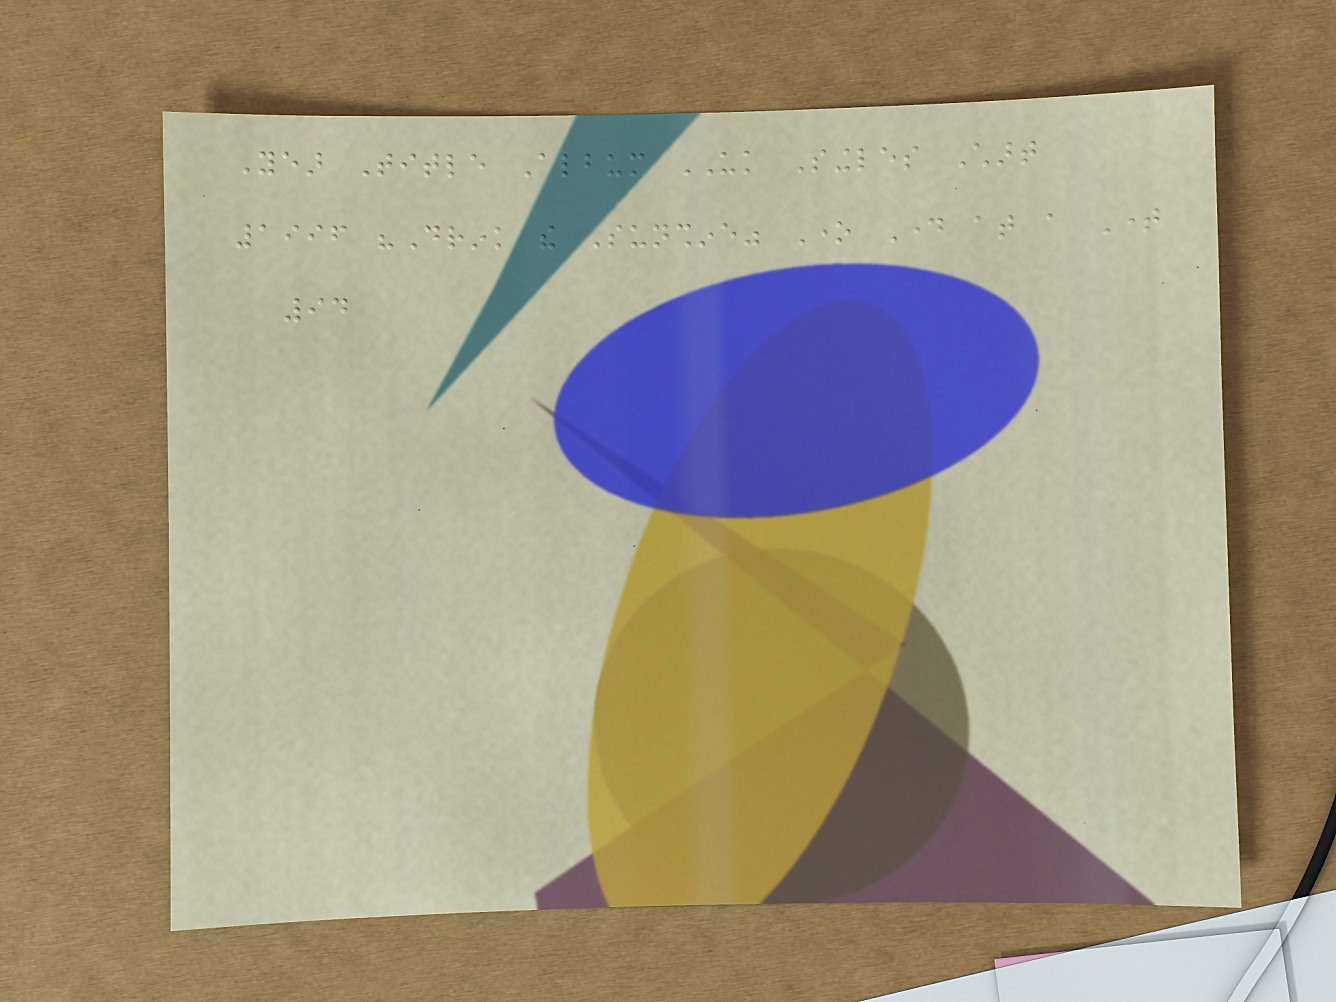Year Title Album UK Singles Chart
1996 "Drink the Sunshine" One Day at a Time
94
